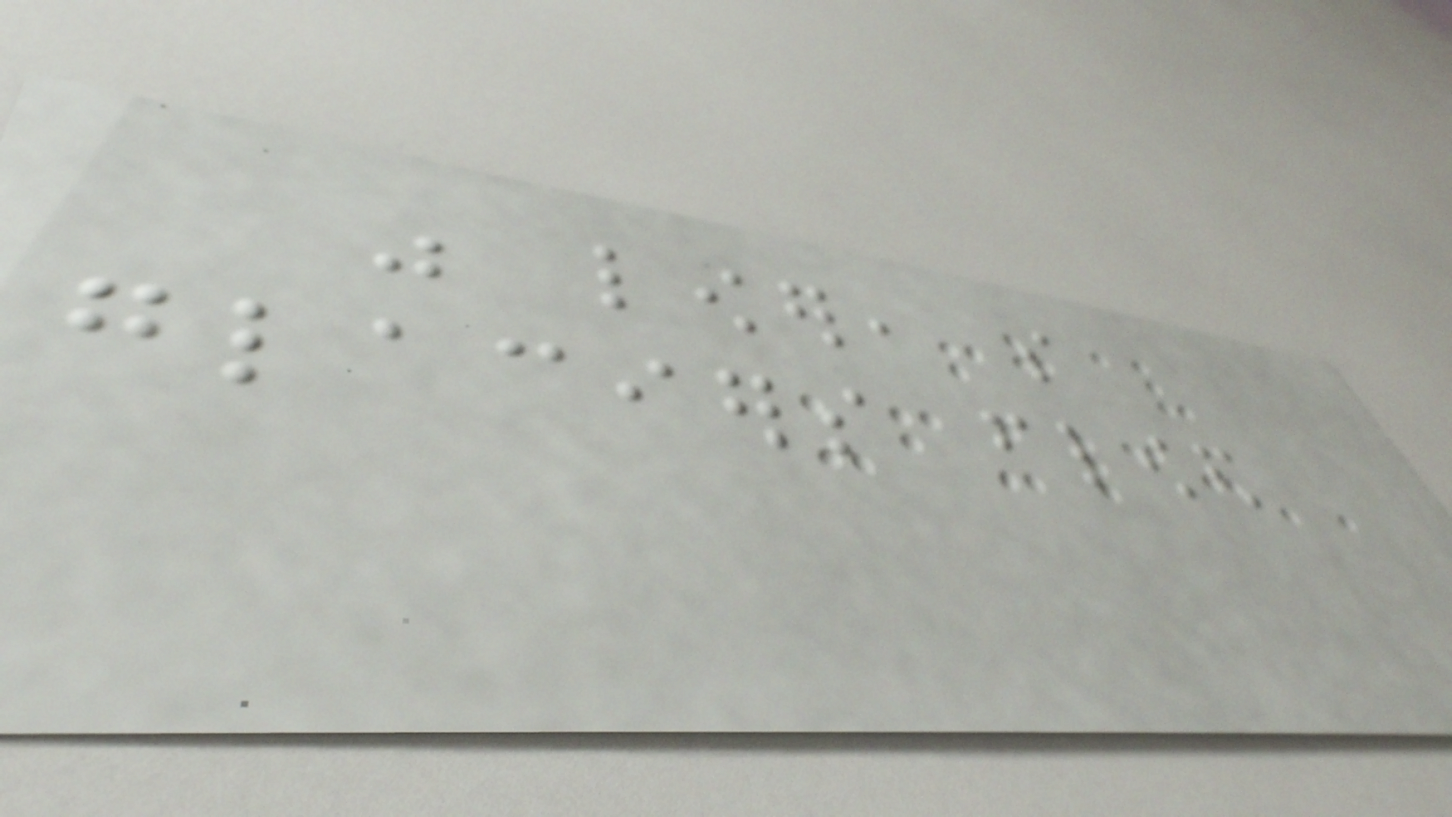was lower, so
glaciers flowed
